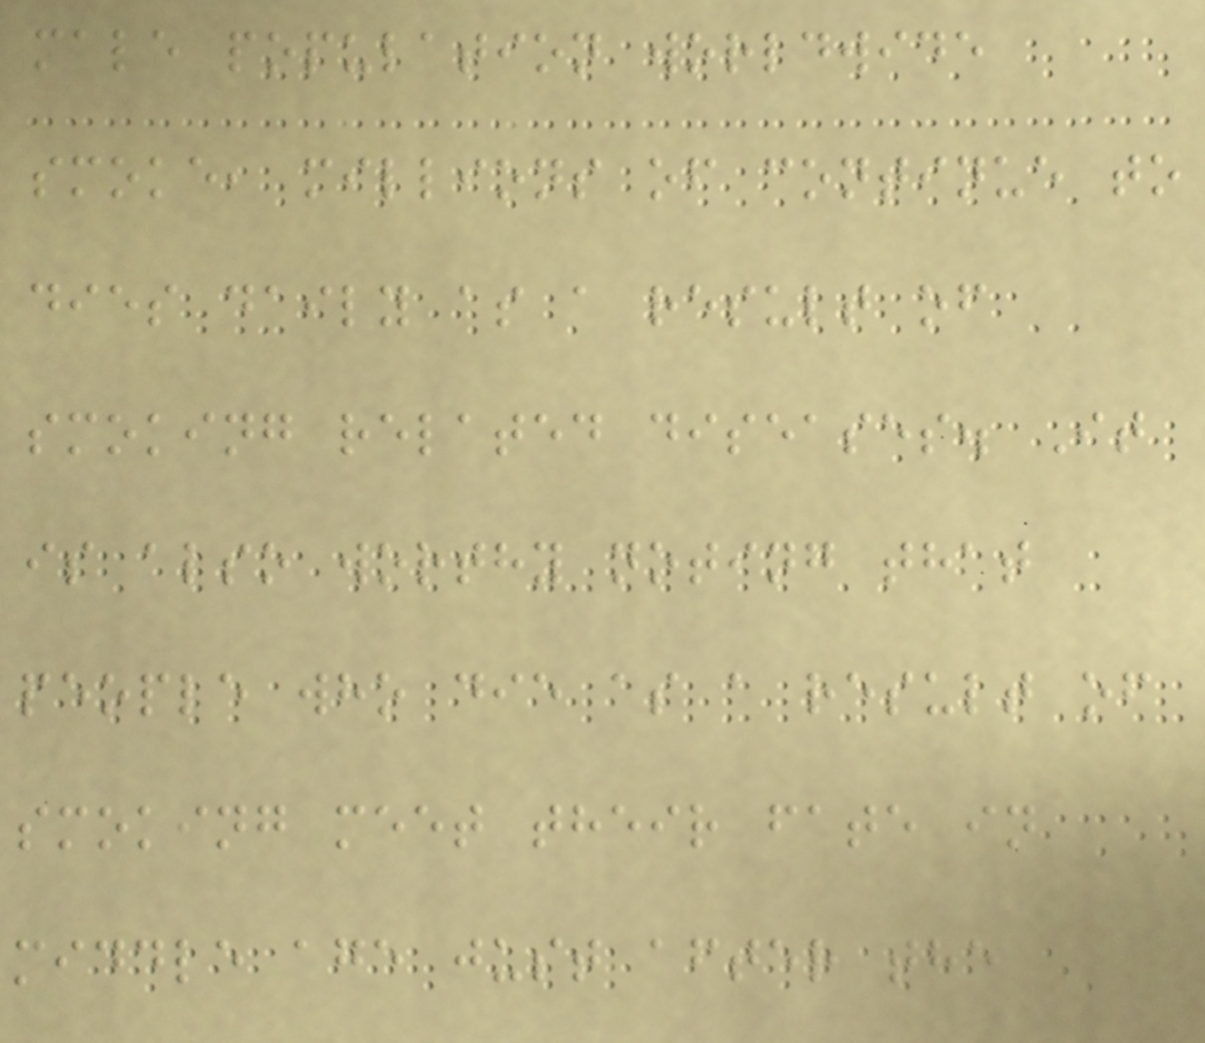male population worldwide
smoke, millions of continue to
dies daily as a result of
smoking related diseases. It
is also worthy noting that
people who die as a result of
smoking meet their fate in
middle age just after the
